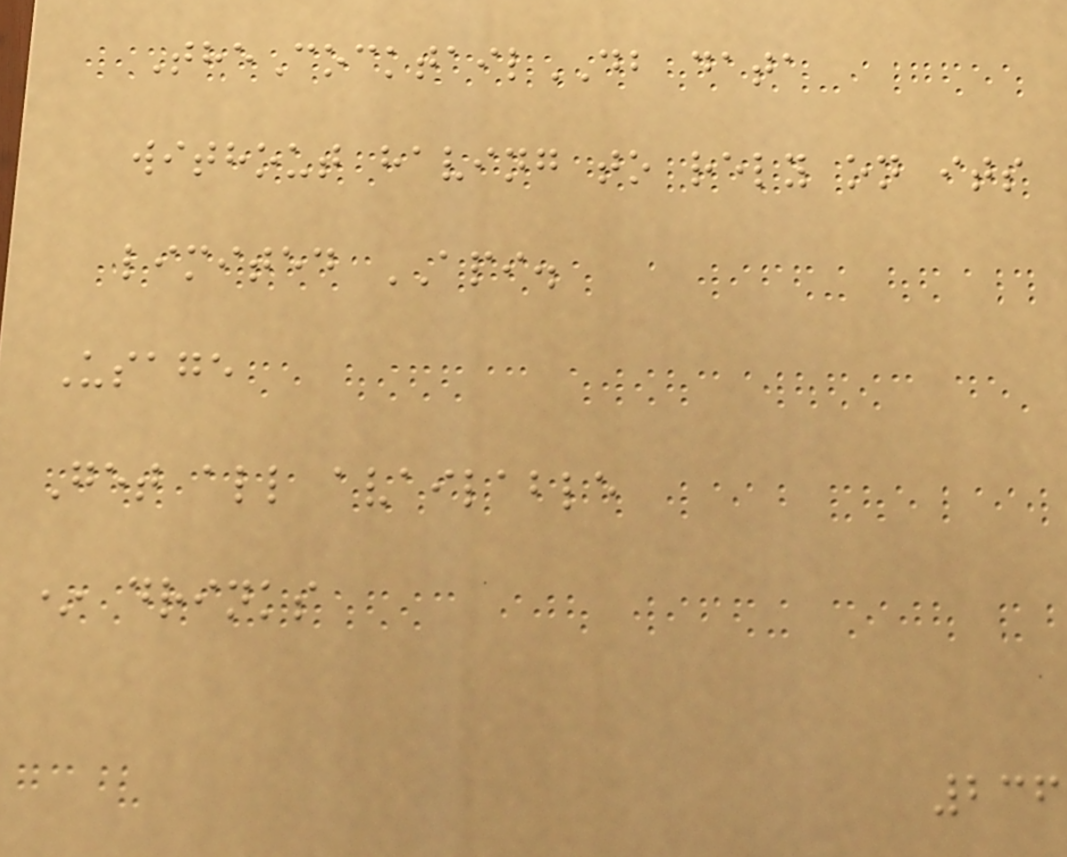TheCocktailDB data
without having to rely on its
limited API.
Usage
Get all available
* drinks
236
